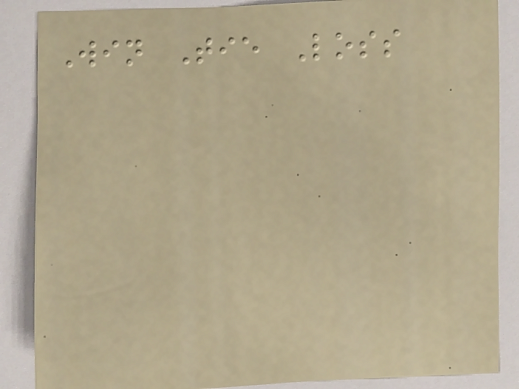Win Tie Loss
